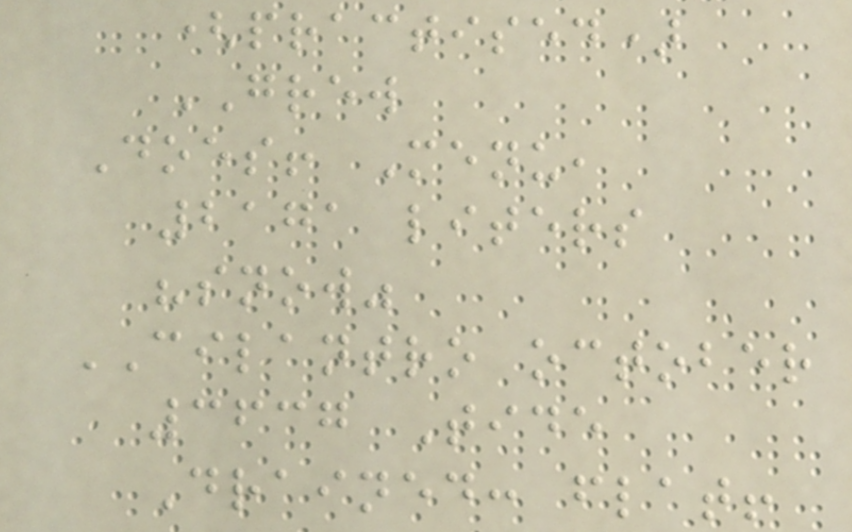(practised)
GREW
Does! Menu,
2171 liters
"snow"
CILANTRO october
3637 Tide
Drained: flat!
